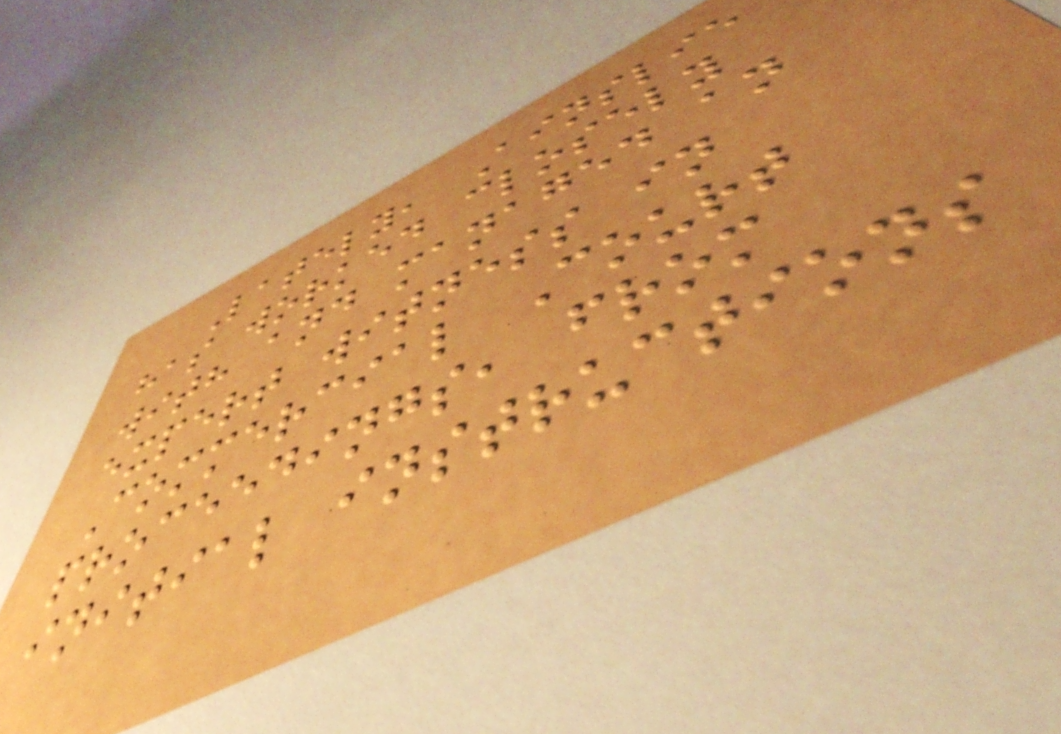Lately, Ainslie
has worked closely
with and managed an
expert witness in
Commercial Court
proceedings, from
initial instructions
